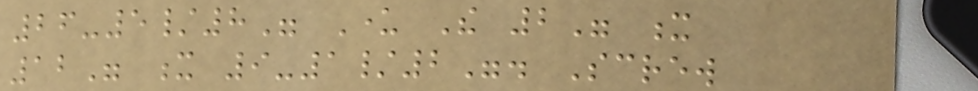26-5/8" Under The 2" x
12" x 9-1/2". Screw
